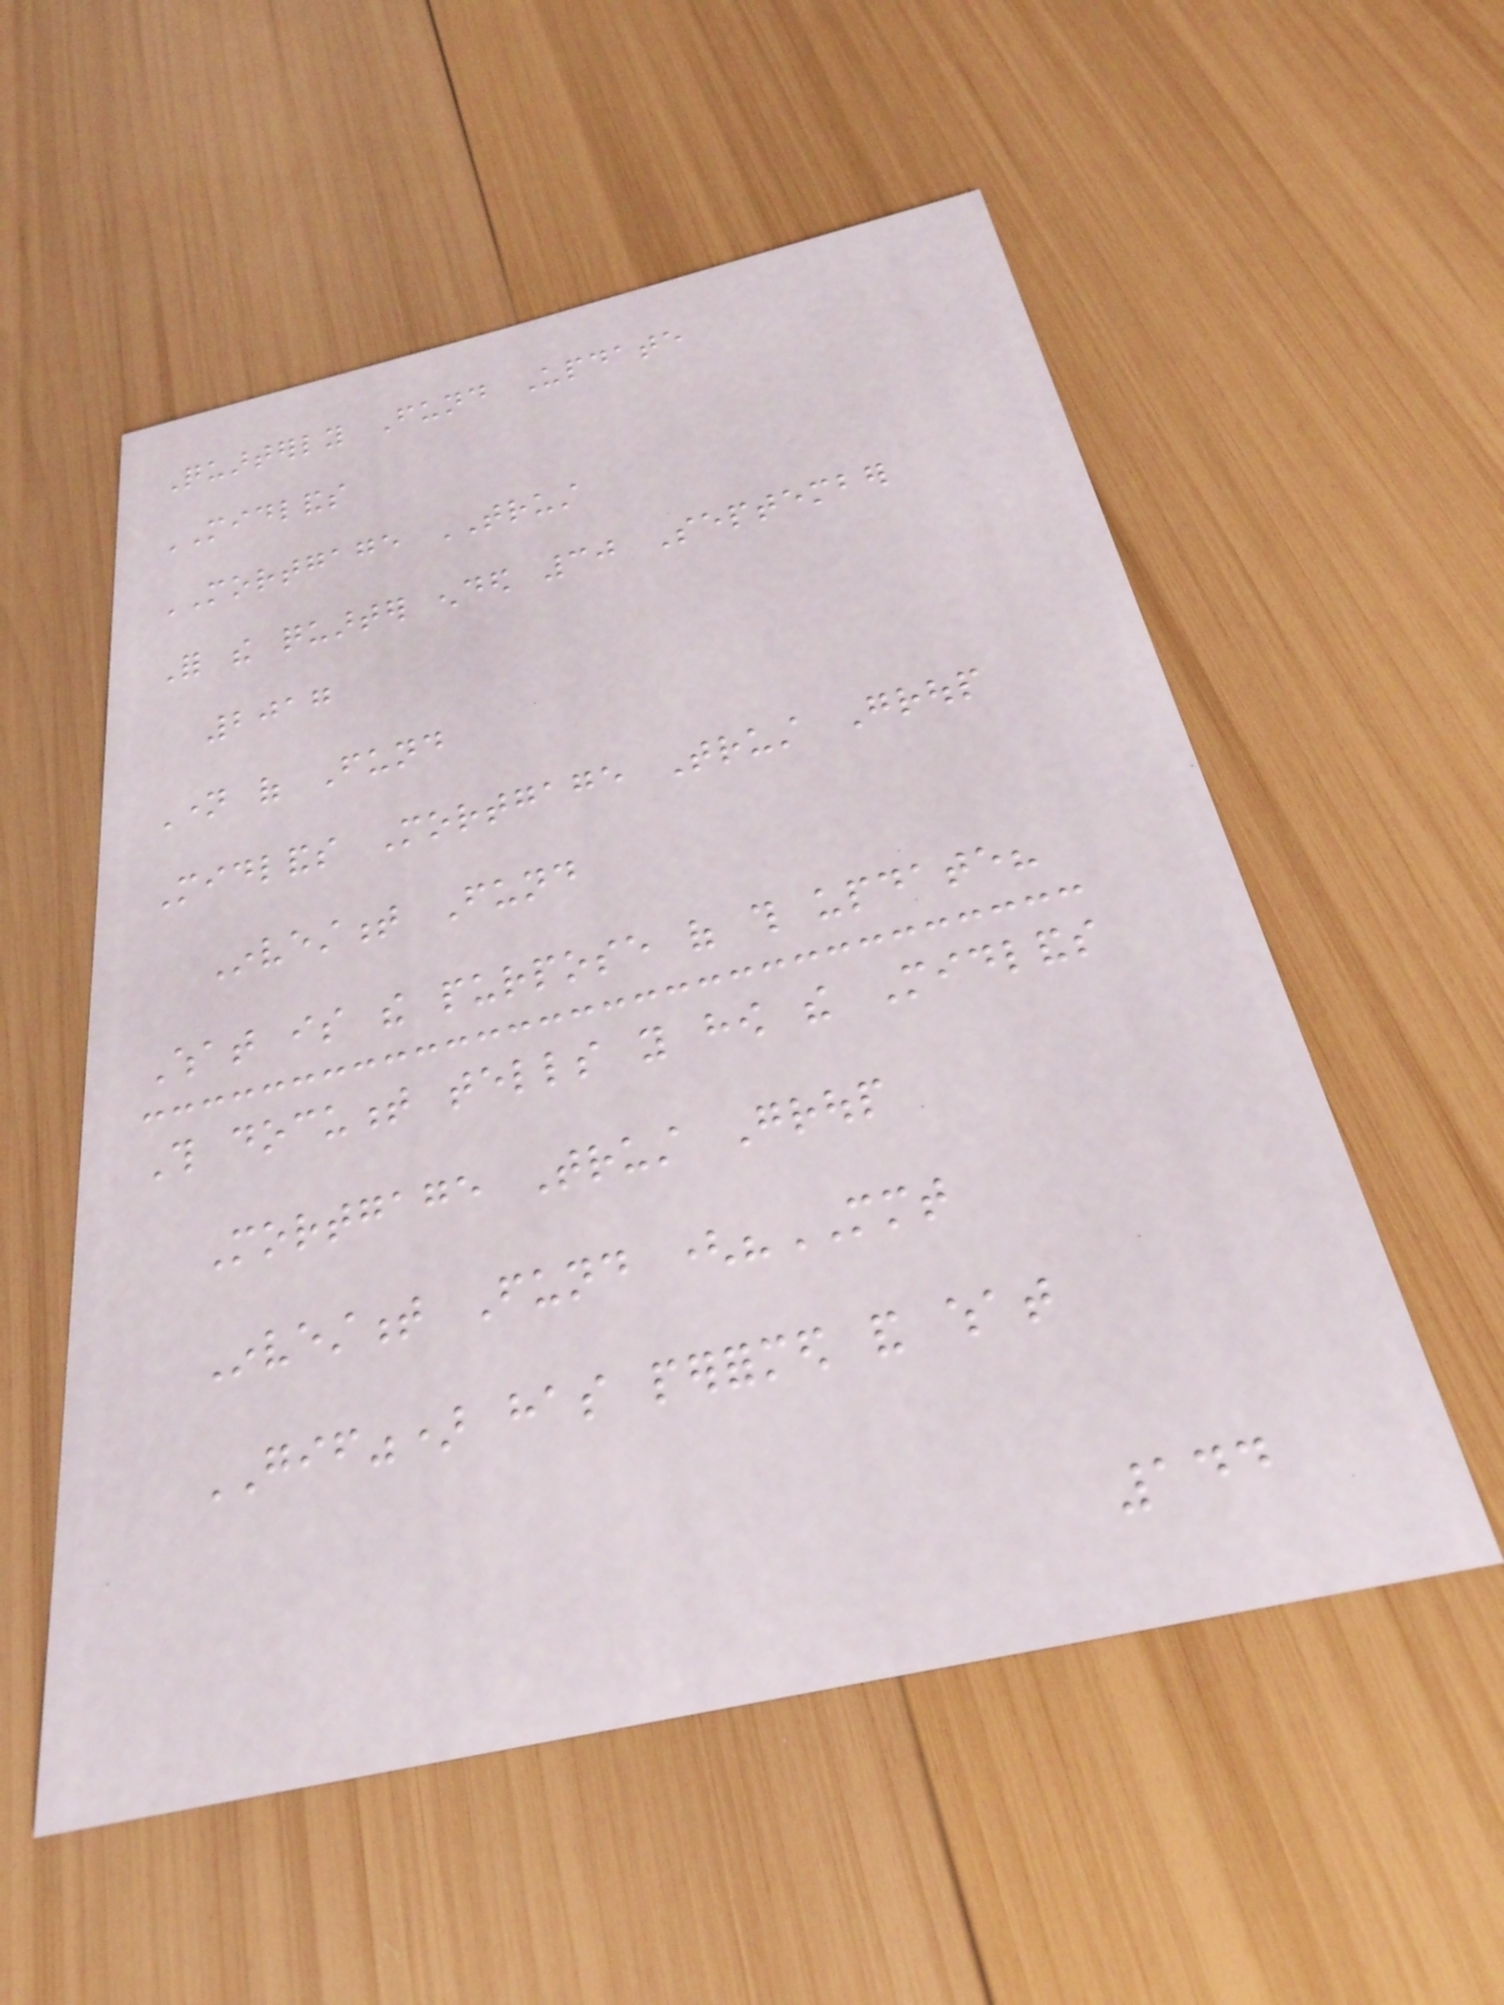Quarterly Fund Update
MIDLANDS
MORTGAGE TRUST
For the quarter ended 30 September
2017
Name of Fund
Midlands Mortgage Trust Group
Investment Fund
What is the purpose of this update?
This document tells you how the Midlands
Mortgage Trust Group
Investment Fund ("MMT
GIF") has performed and what
144
